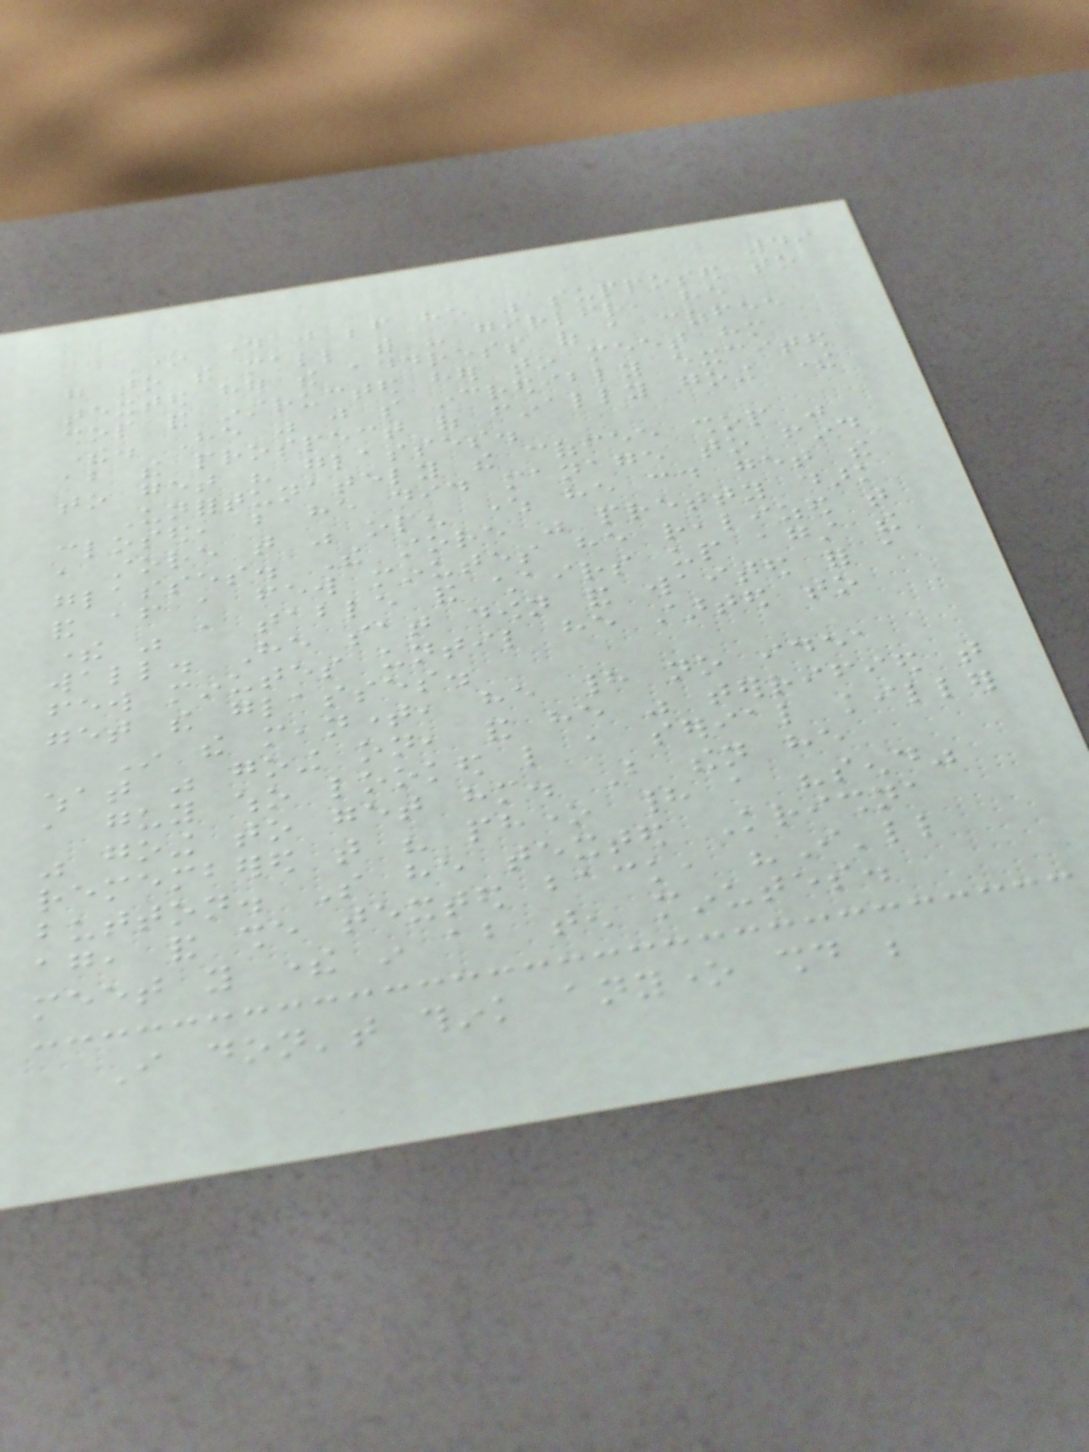49
One day just before he was supposed to
go to the mall with his girlfriend, he
texted her the address of a coffee
shop and instructed her to meet him
there. He was just so incredibly excited
about the prospect of finally going there
to get his glasses.
Unfortunately the coffee shop was
closed, but he did manage to find
a store that was open where he could get the
glasses. The store was pretty dark
and after a few minutes he realized that
there was a table and chairs up against the
wall. He sat down and waited for a
few minutes until he started to
get the glasses.
In the meantime, he had no idea
what was going on, and he was terrified that
a guy who looked like a serial killer
was going to get him. But then he
remembered that his phone had a "send"
button. So he texted Krishna
again, and she texted back, "I'll
meet you there in about ten minutes.
I don't think anyone should be
